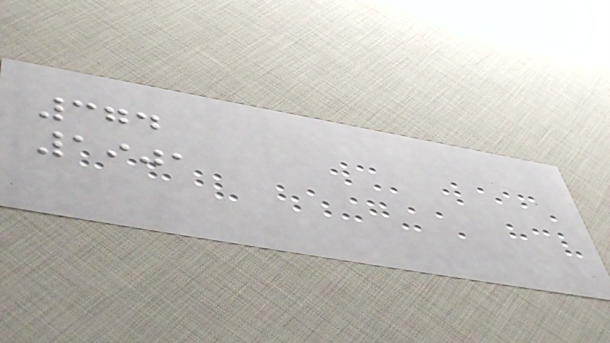374
1901
